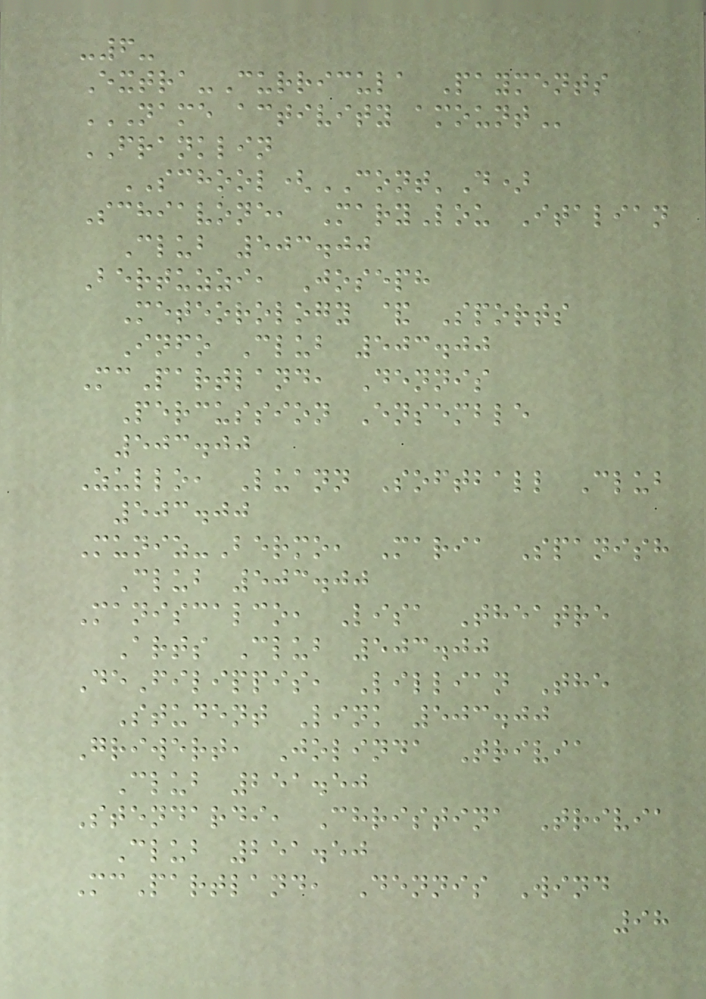-6-
Extra-Curricula Payments
NAME ACTIVITY AMOUNT
FRANKLIN
SCHOOL(CONT'D)
Schiavone, MaryLou Italian
Club 503.00
Bertuzzi, Joseph
Meteorology & Sports
Info Club 503.00
McPartland, Dennis
Percussion Ensemble
503.00
Zullo, Luann Softball Club
503.00
Muniz-Bermo, Maria Spanish
Club 503.00
Maniscalco, Lisa Theatre
Arts Club 503.00
DeFilippis, Lillian The
Student Link 503.00
Griwert, Jolinda Trivia
Club 251.50
Stendardi, Christina Trivia
Club 251.50
McPartland, Dennis Wind
98
